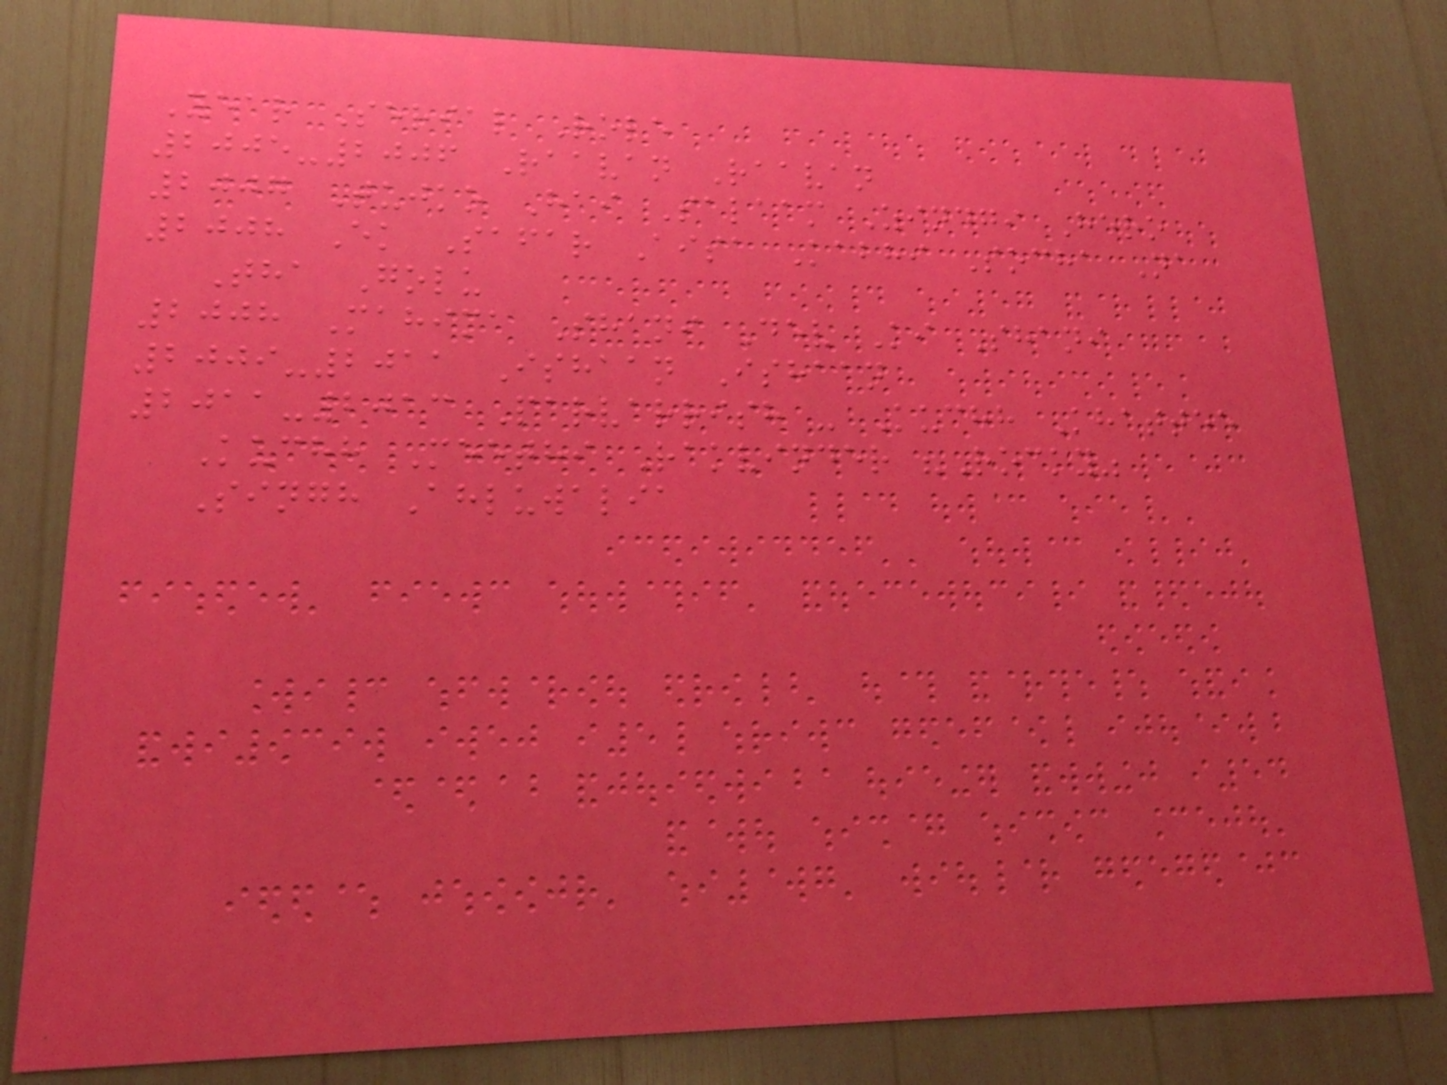Year Serial Role
2005-2006 Raavan Raavan
2007 Tujko Hai Salaam Zindgi Hero
2008 Ek Safar Aisa Kabhi Socha Na
Tha Golu
2008 Mahima Shani Dev Ki Shani
2009-2011 Ishaan Ishaan
2011-2013 Parvarrish - Kuchh Khattee
Kuchh Meethi Rakvinder "Rocky"
Singh Ahluwalia
